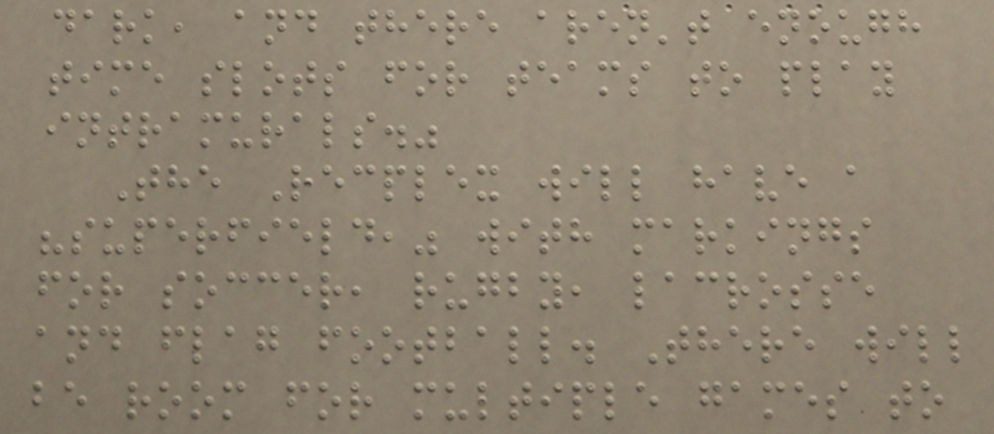dark, and there aren't enough
time slots for teams to play
intramurals."
The Recplex will have a
"superfield," with markings
for soccer, rugby, lacrosse
and flag football. There will
be room for multiple games to
